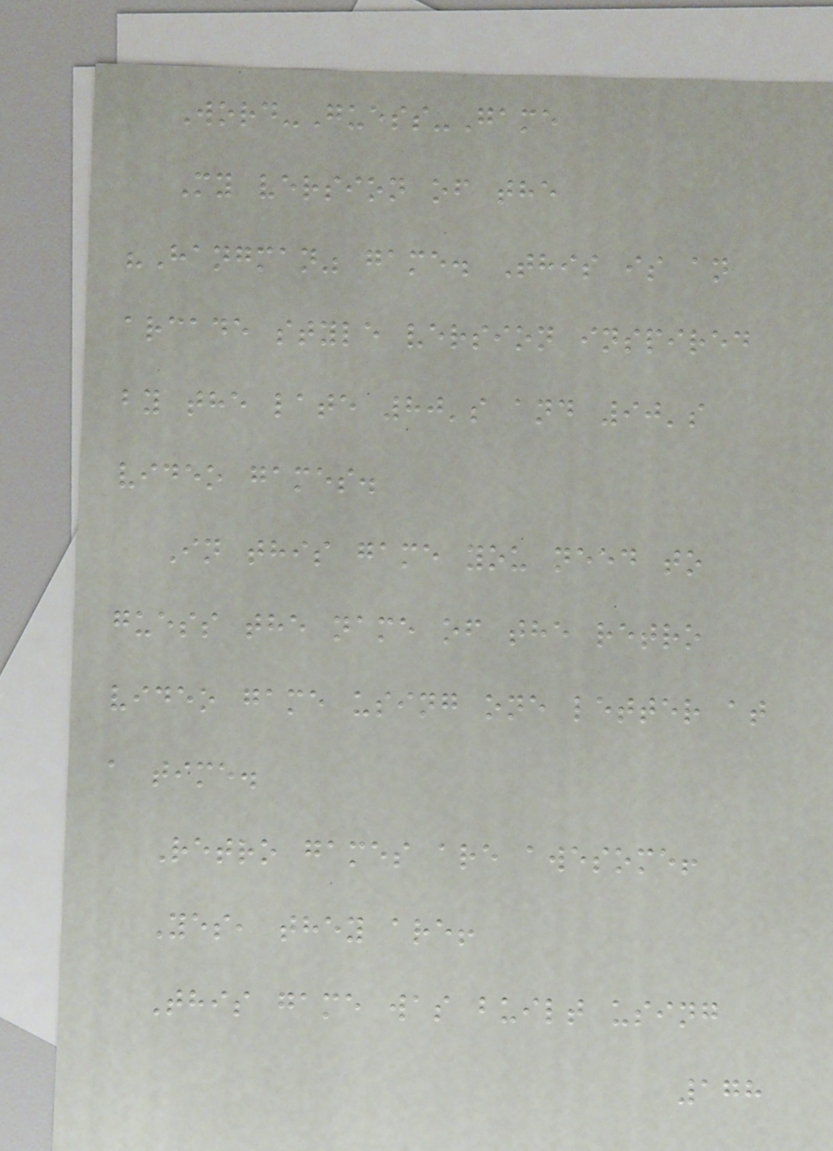Word-Guess-Game
My version of the
"Hangman" game. This is an
arcade style version inspired
by the late 80's and 90's
video games.
In this game you need to
guess the name of the retro
video game using one letter at
a time.
Retro games are awesome!
Yes, they are!
This game was built using
178
